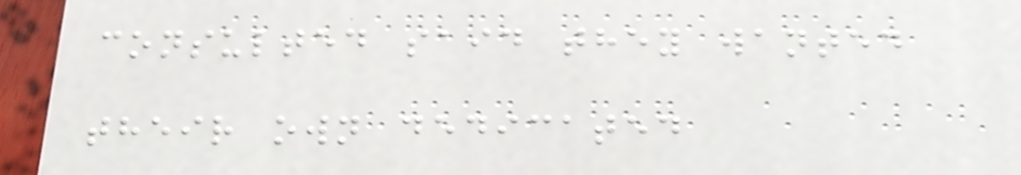consulted said they wanted
their own dedicated
